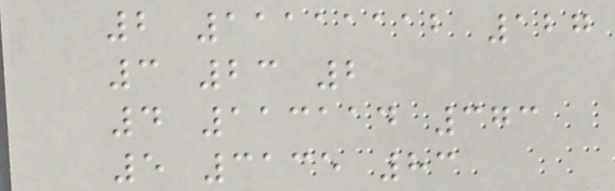2 11111112 127
3 23 2
4 113114 373
5 3135 83
